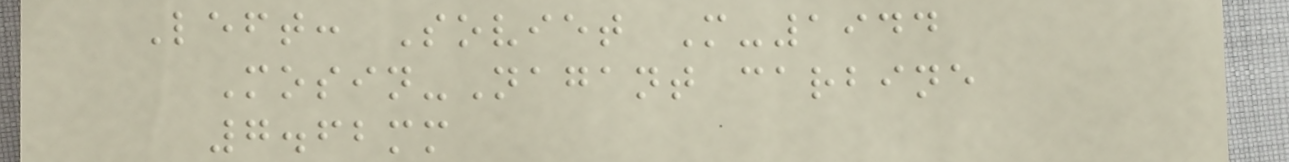Left: Soviet M-1944
Mosin-Nagant carbine
7.62mm
